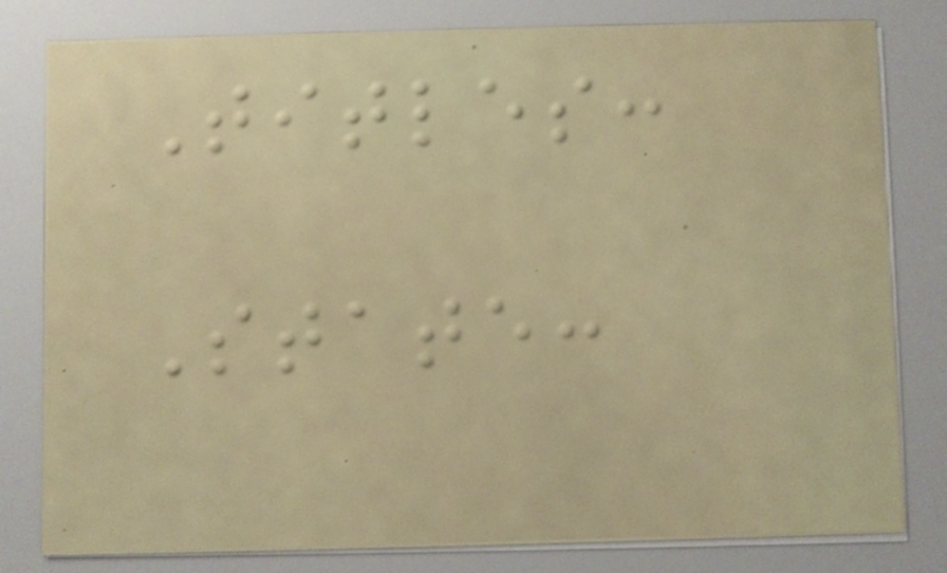Titles:
State:
